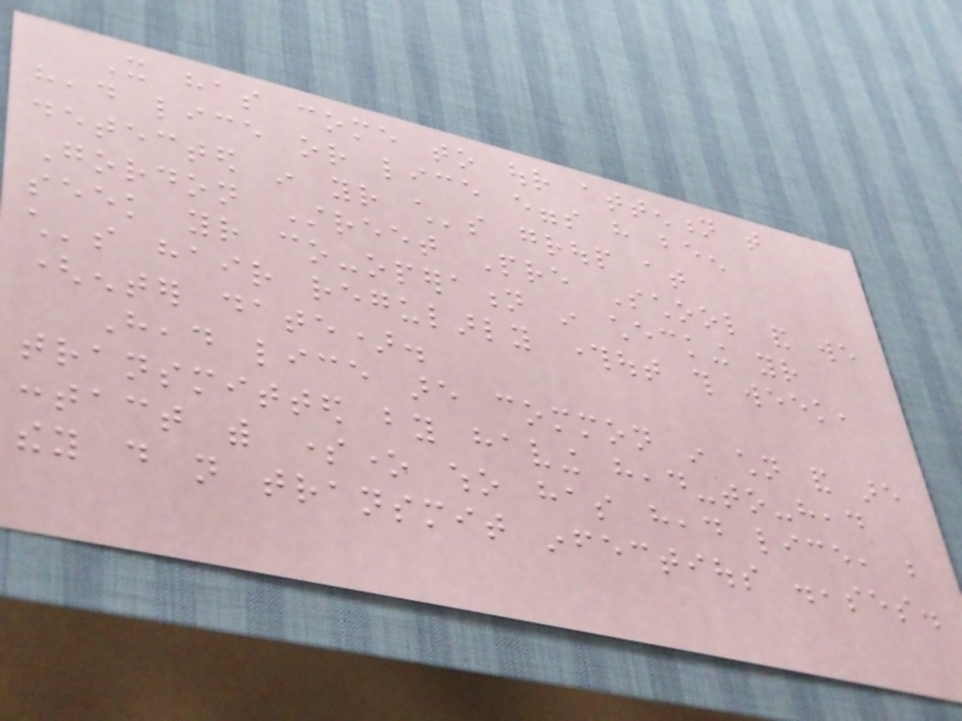It has come to our attention that
head lice or lice eggs have been
detected in your child's group at
Gordon Street Pre School and we
seek your co-operation in checking your
child's hair regularly throughout this week,
(enter date).
Head lice are common in children and are
transmitted by having head-to-head
contact with someone who has head lice, but
they do not transmit infectious diseases.
